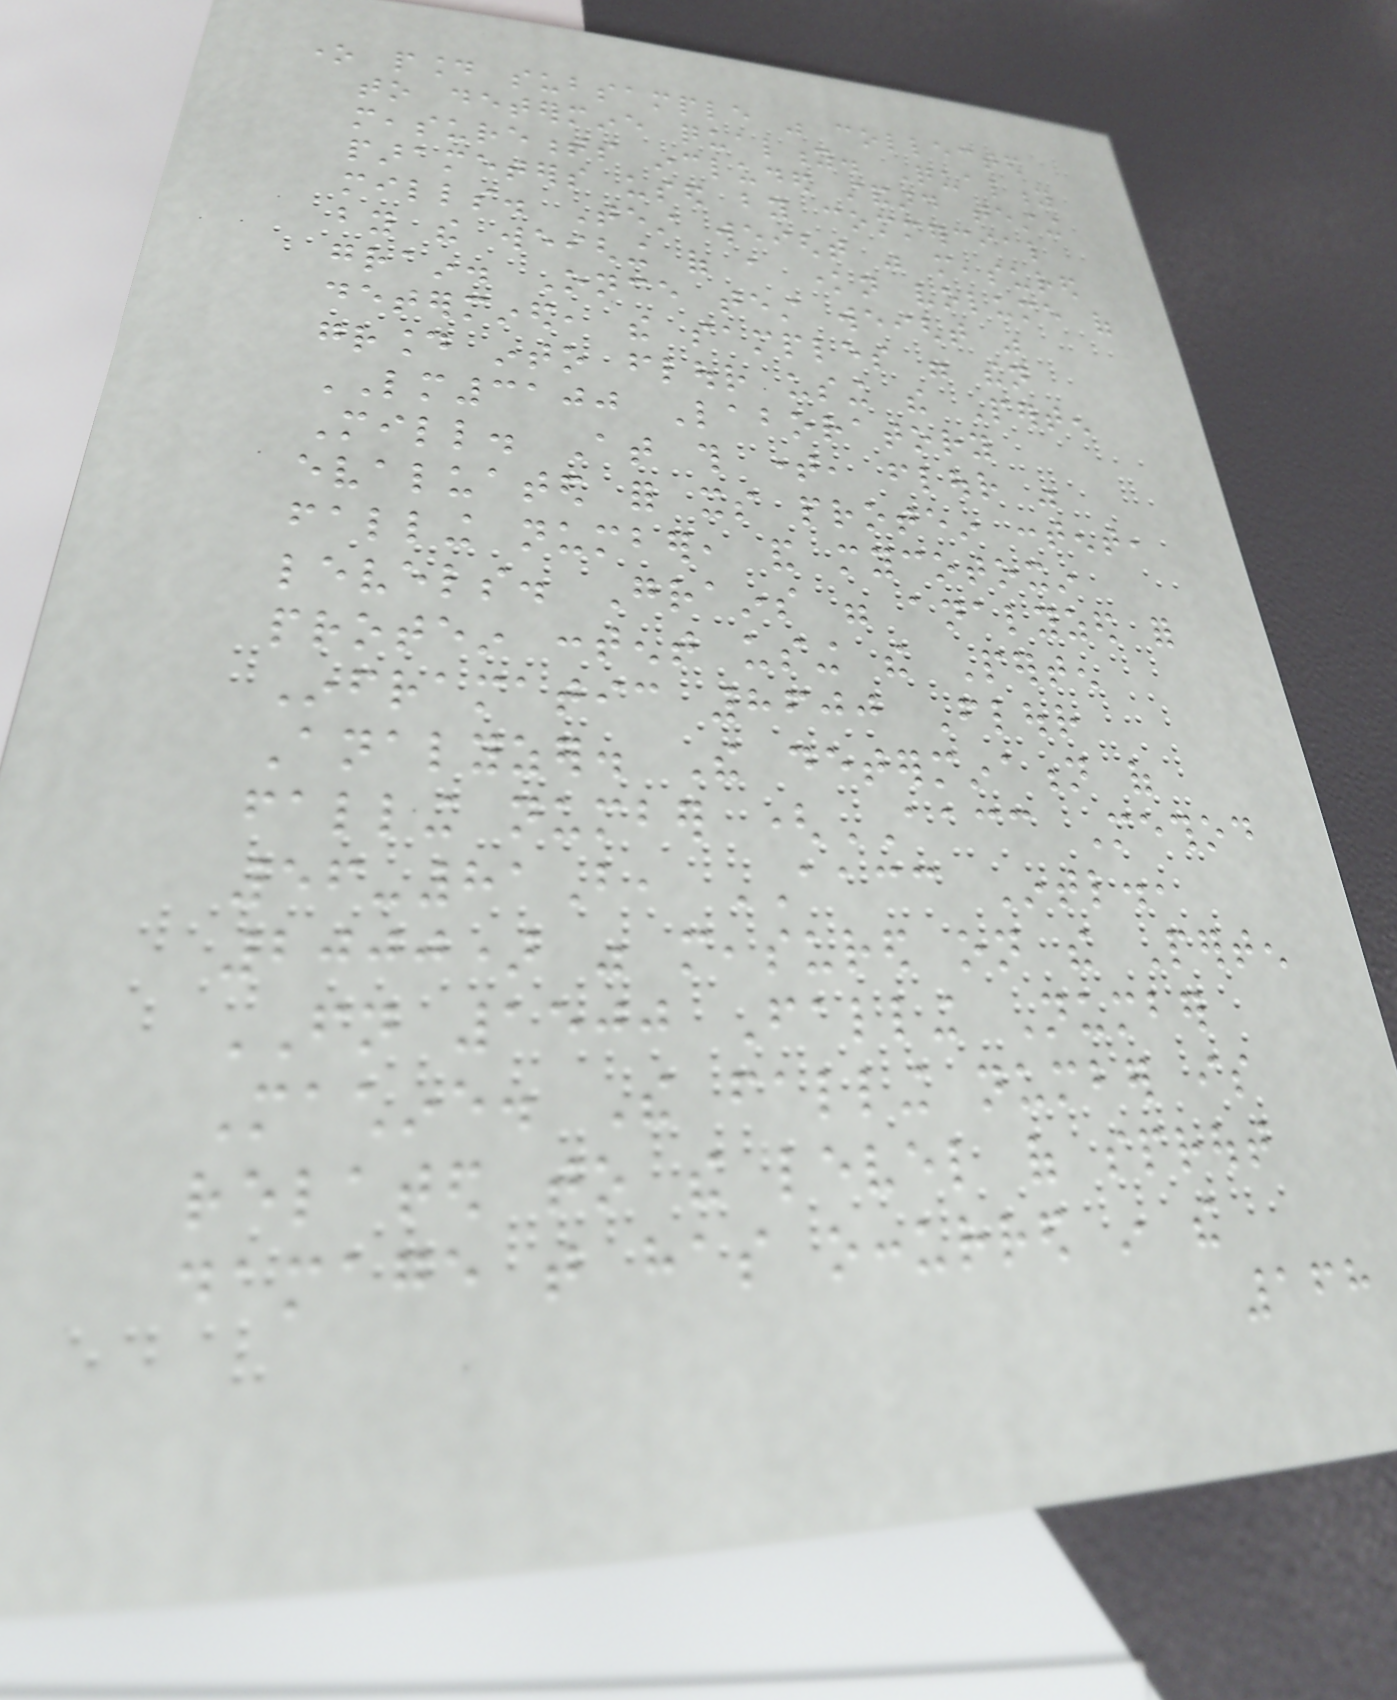one pound subsample was collected
to determine quality. Quality
measurements included standard testing
parameters used by commercial
mills. Test weight was measured
by the weighing of a known volume of
grain. Once test weight was
determined, the samples were then
ground into flour using the Perten
LM3100 Laboratory
Mill. At this time, flour was
evaluated for its protein content,
falling number, and mycotoxin
levels. Grains were analyzed for
protein content using the Perten
Inframatic 8600 Flour
Analyzer. The determination of
falling number (AACC Method
56-81B, AACC Intl.,
2000) was measured on the Perten
FN 1500 Falling Number
Machine. The falling number is
related to the level of sprout
damage that has occurred in the
168
